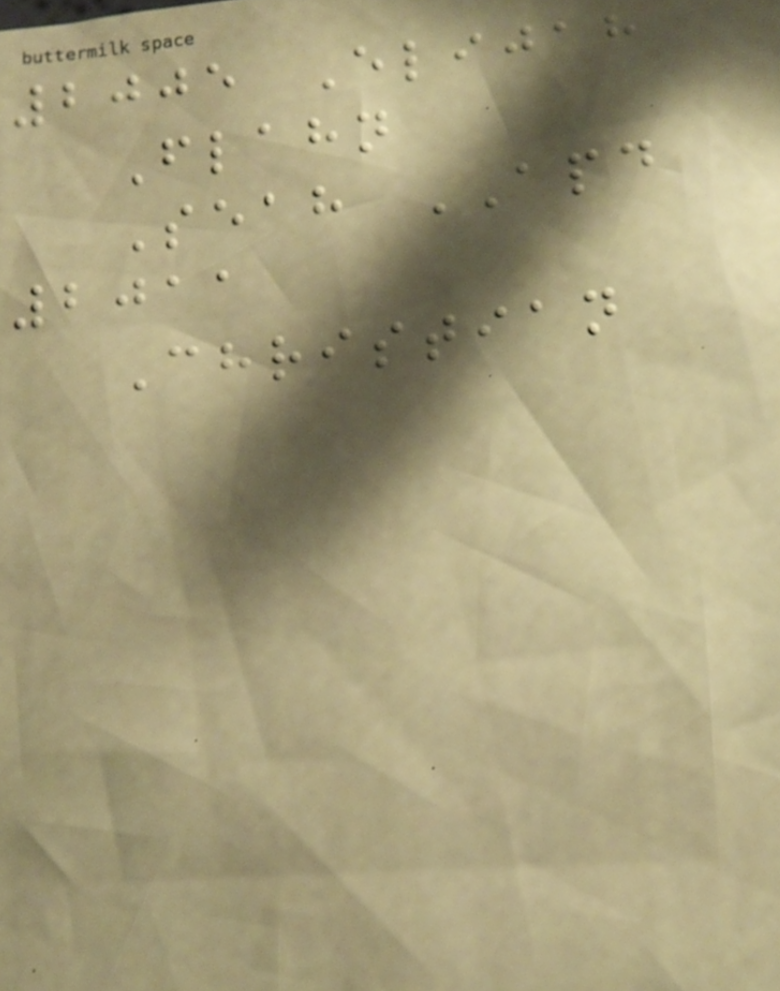2005 Elijah
Flahn
Seah APD
2011
Christian
